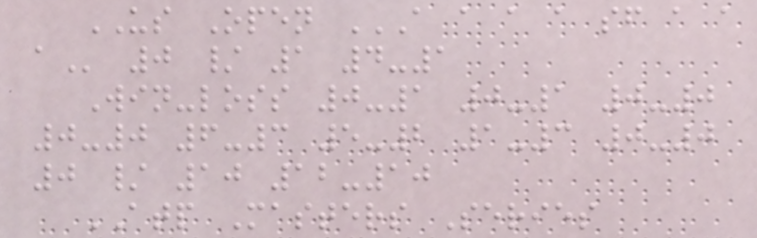US Open A A A A SF A A
A 0 / 1 4-1
Win-loss 0-1 0-1 0-0
0-0 6-3 5-2 1-3 0-0
0 / 10 12-10
ATP Masters Series
